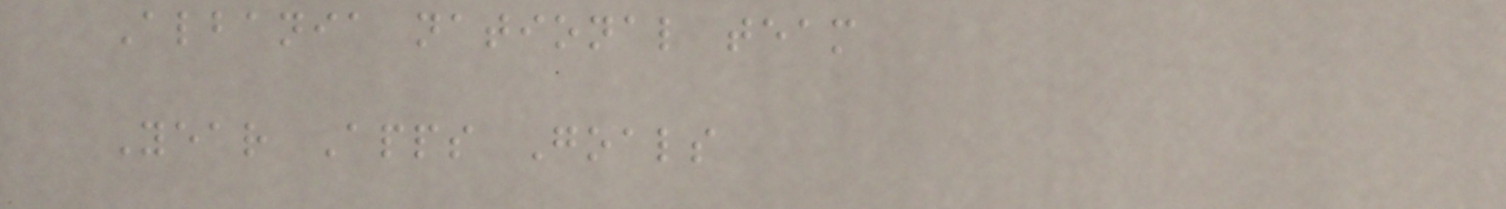Albania national team
Year Apps Goals
